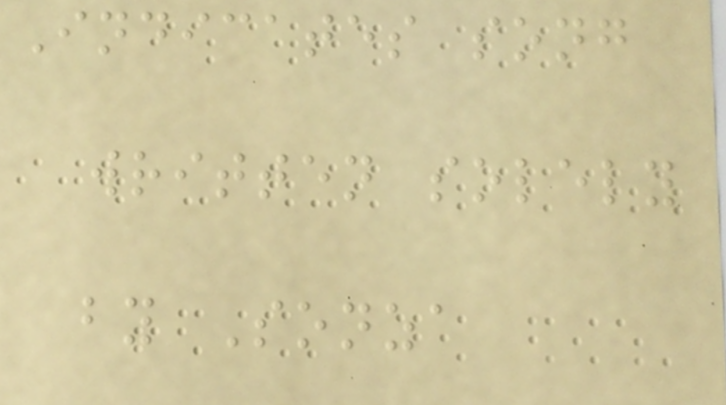Indicates song
written solely
by Sonza
